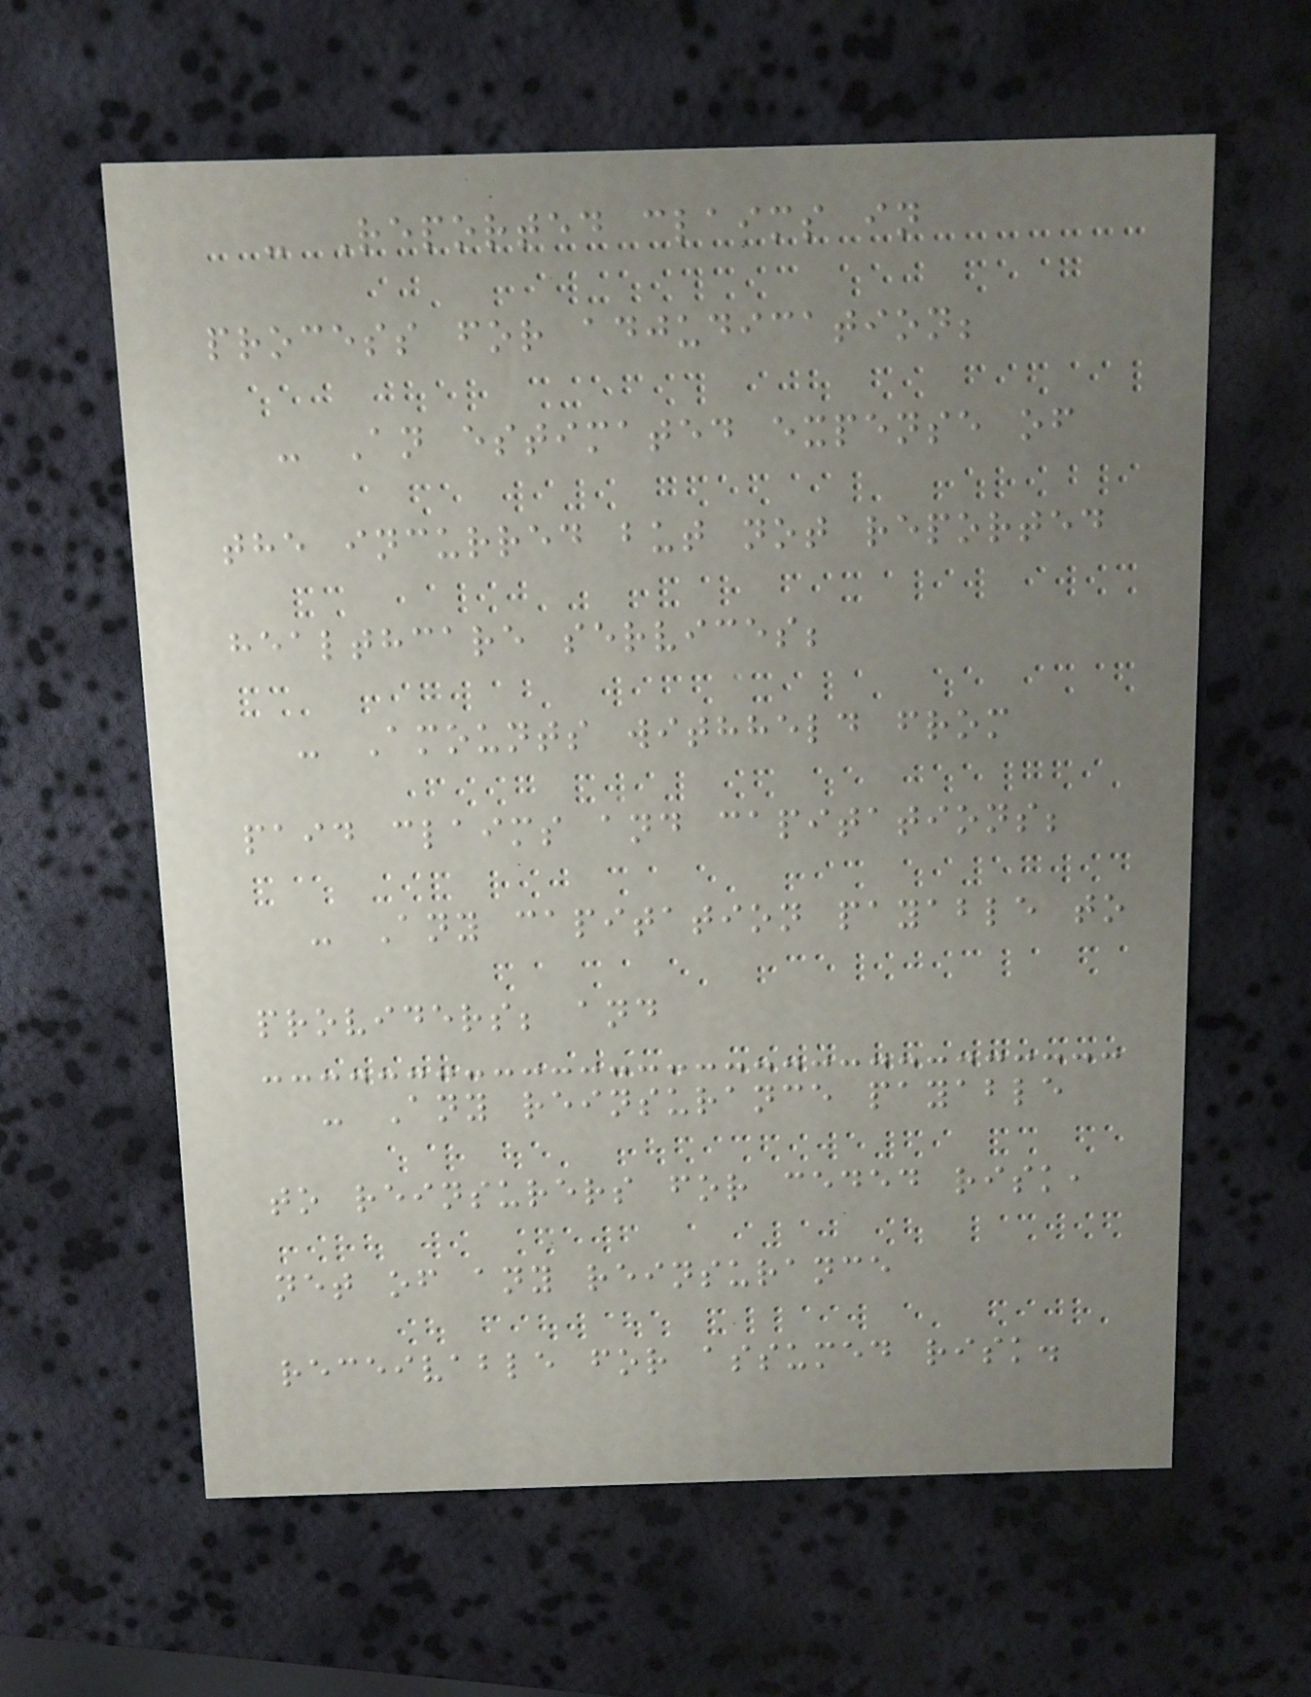- Reported claims in
process for adjudication;
- An estimated expense of
the incurred but not reported
healthcare services;
- Amounts withheld from
paid claims and capitations;
- Any capitation payable to
providers; and
- Any reinsurance payable
to reinsurers for ceded risk,
net of any reinsurance
receivable for assumed risk.
